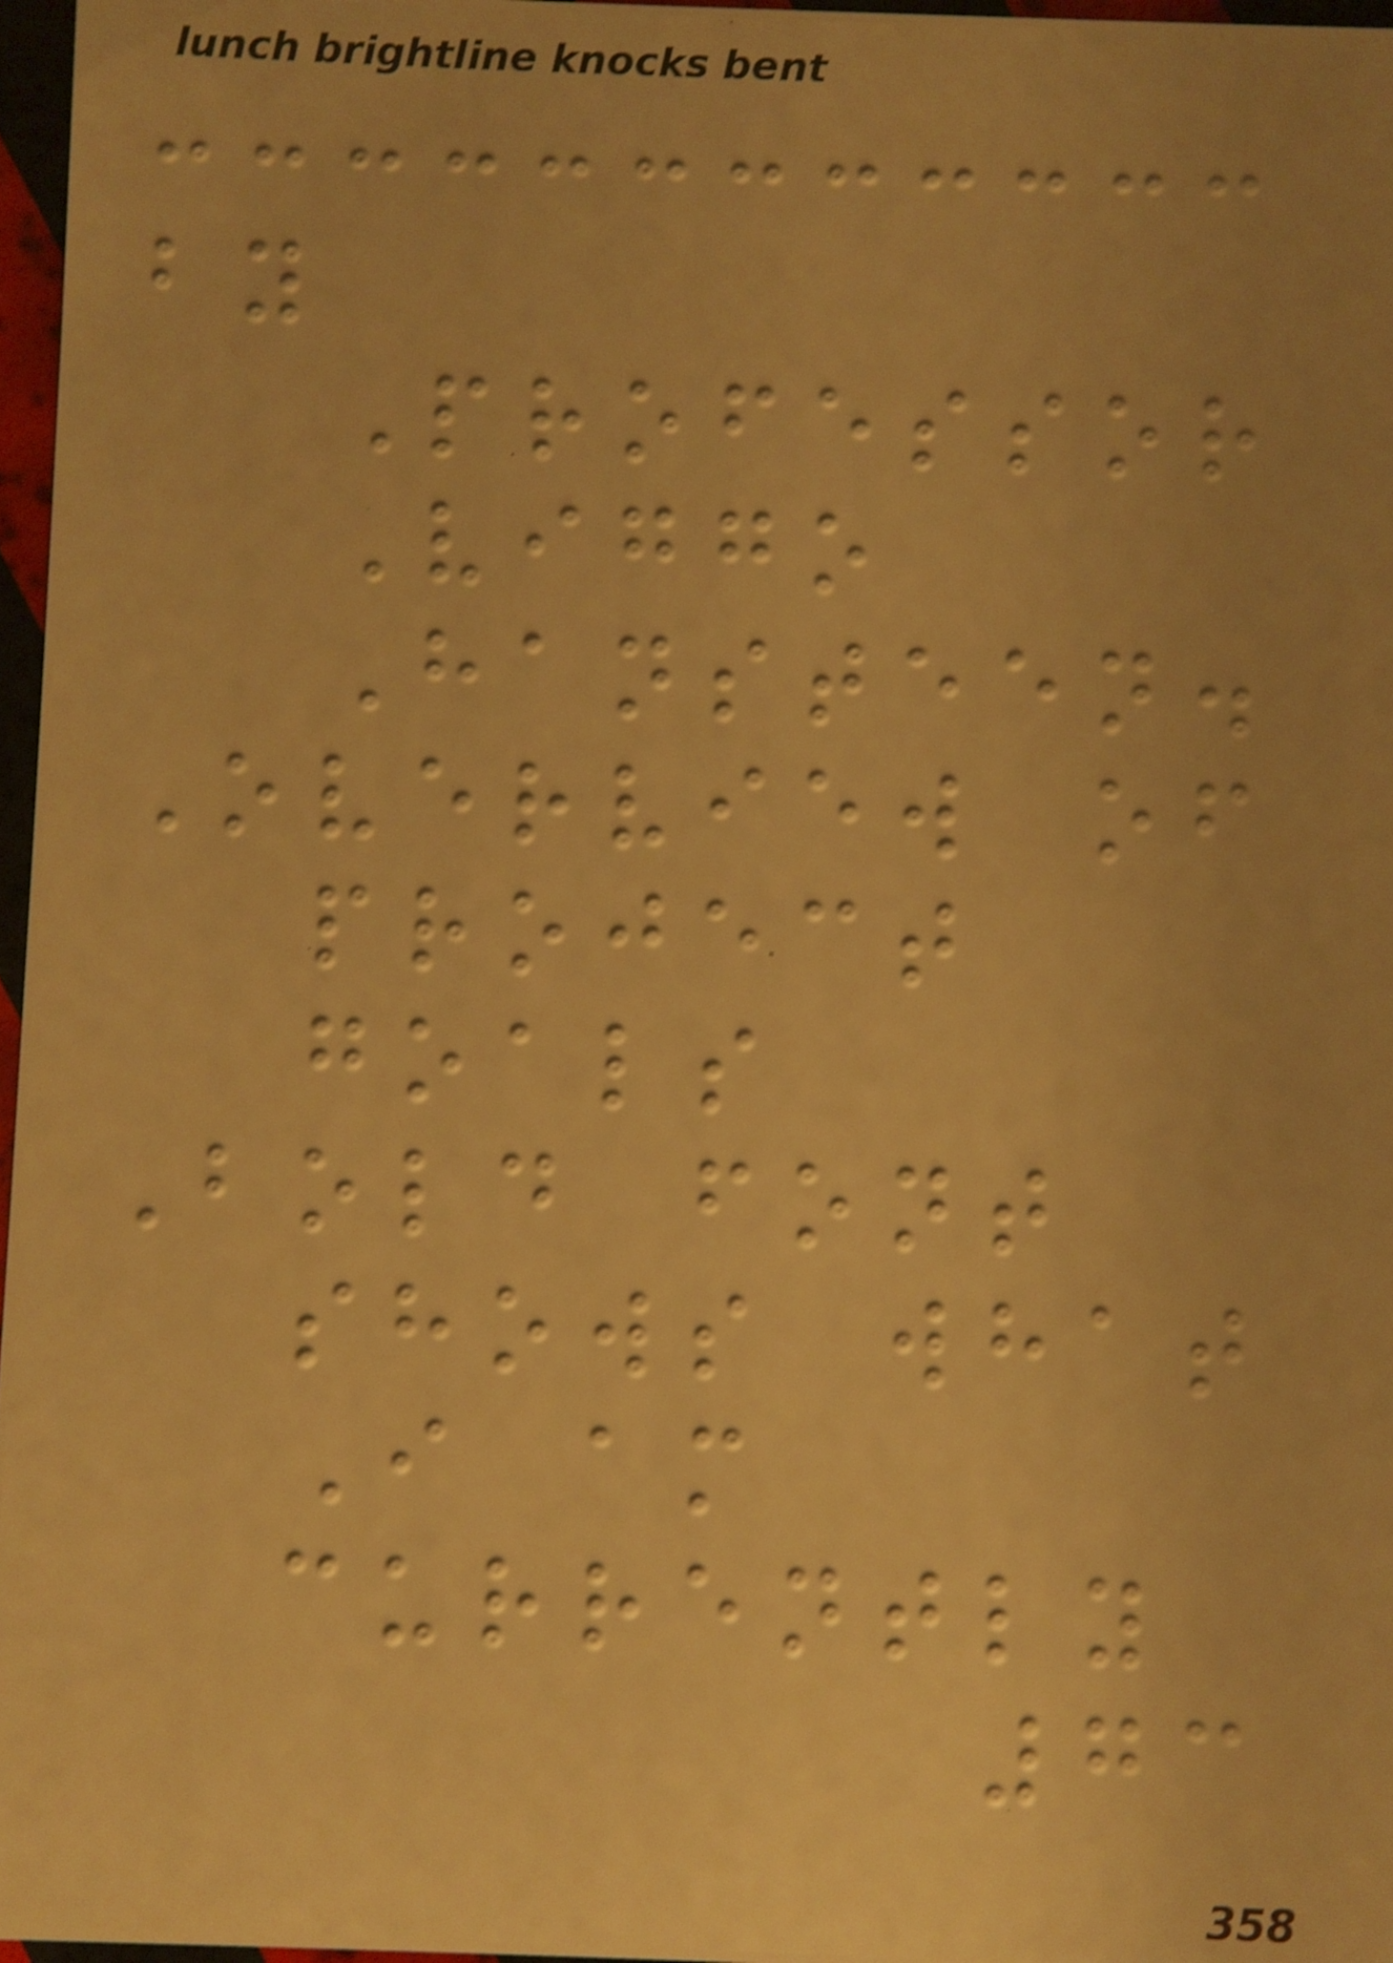by
Professor
Viggo
Hansteen.
Overview of
project
goals
Bold font
shows what
I am
currently
73
